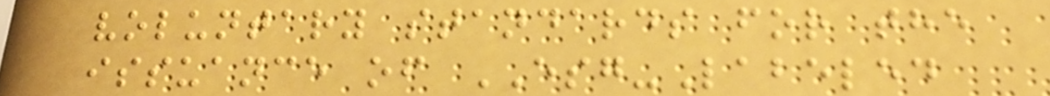voluntary standards for the
issuance of ESG-Labeled
